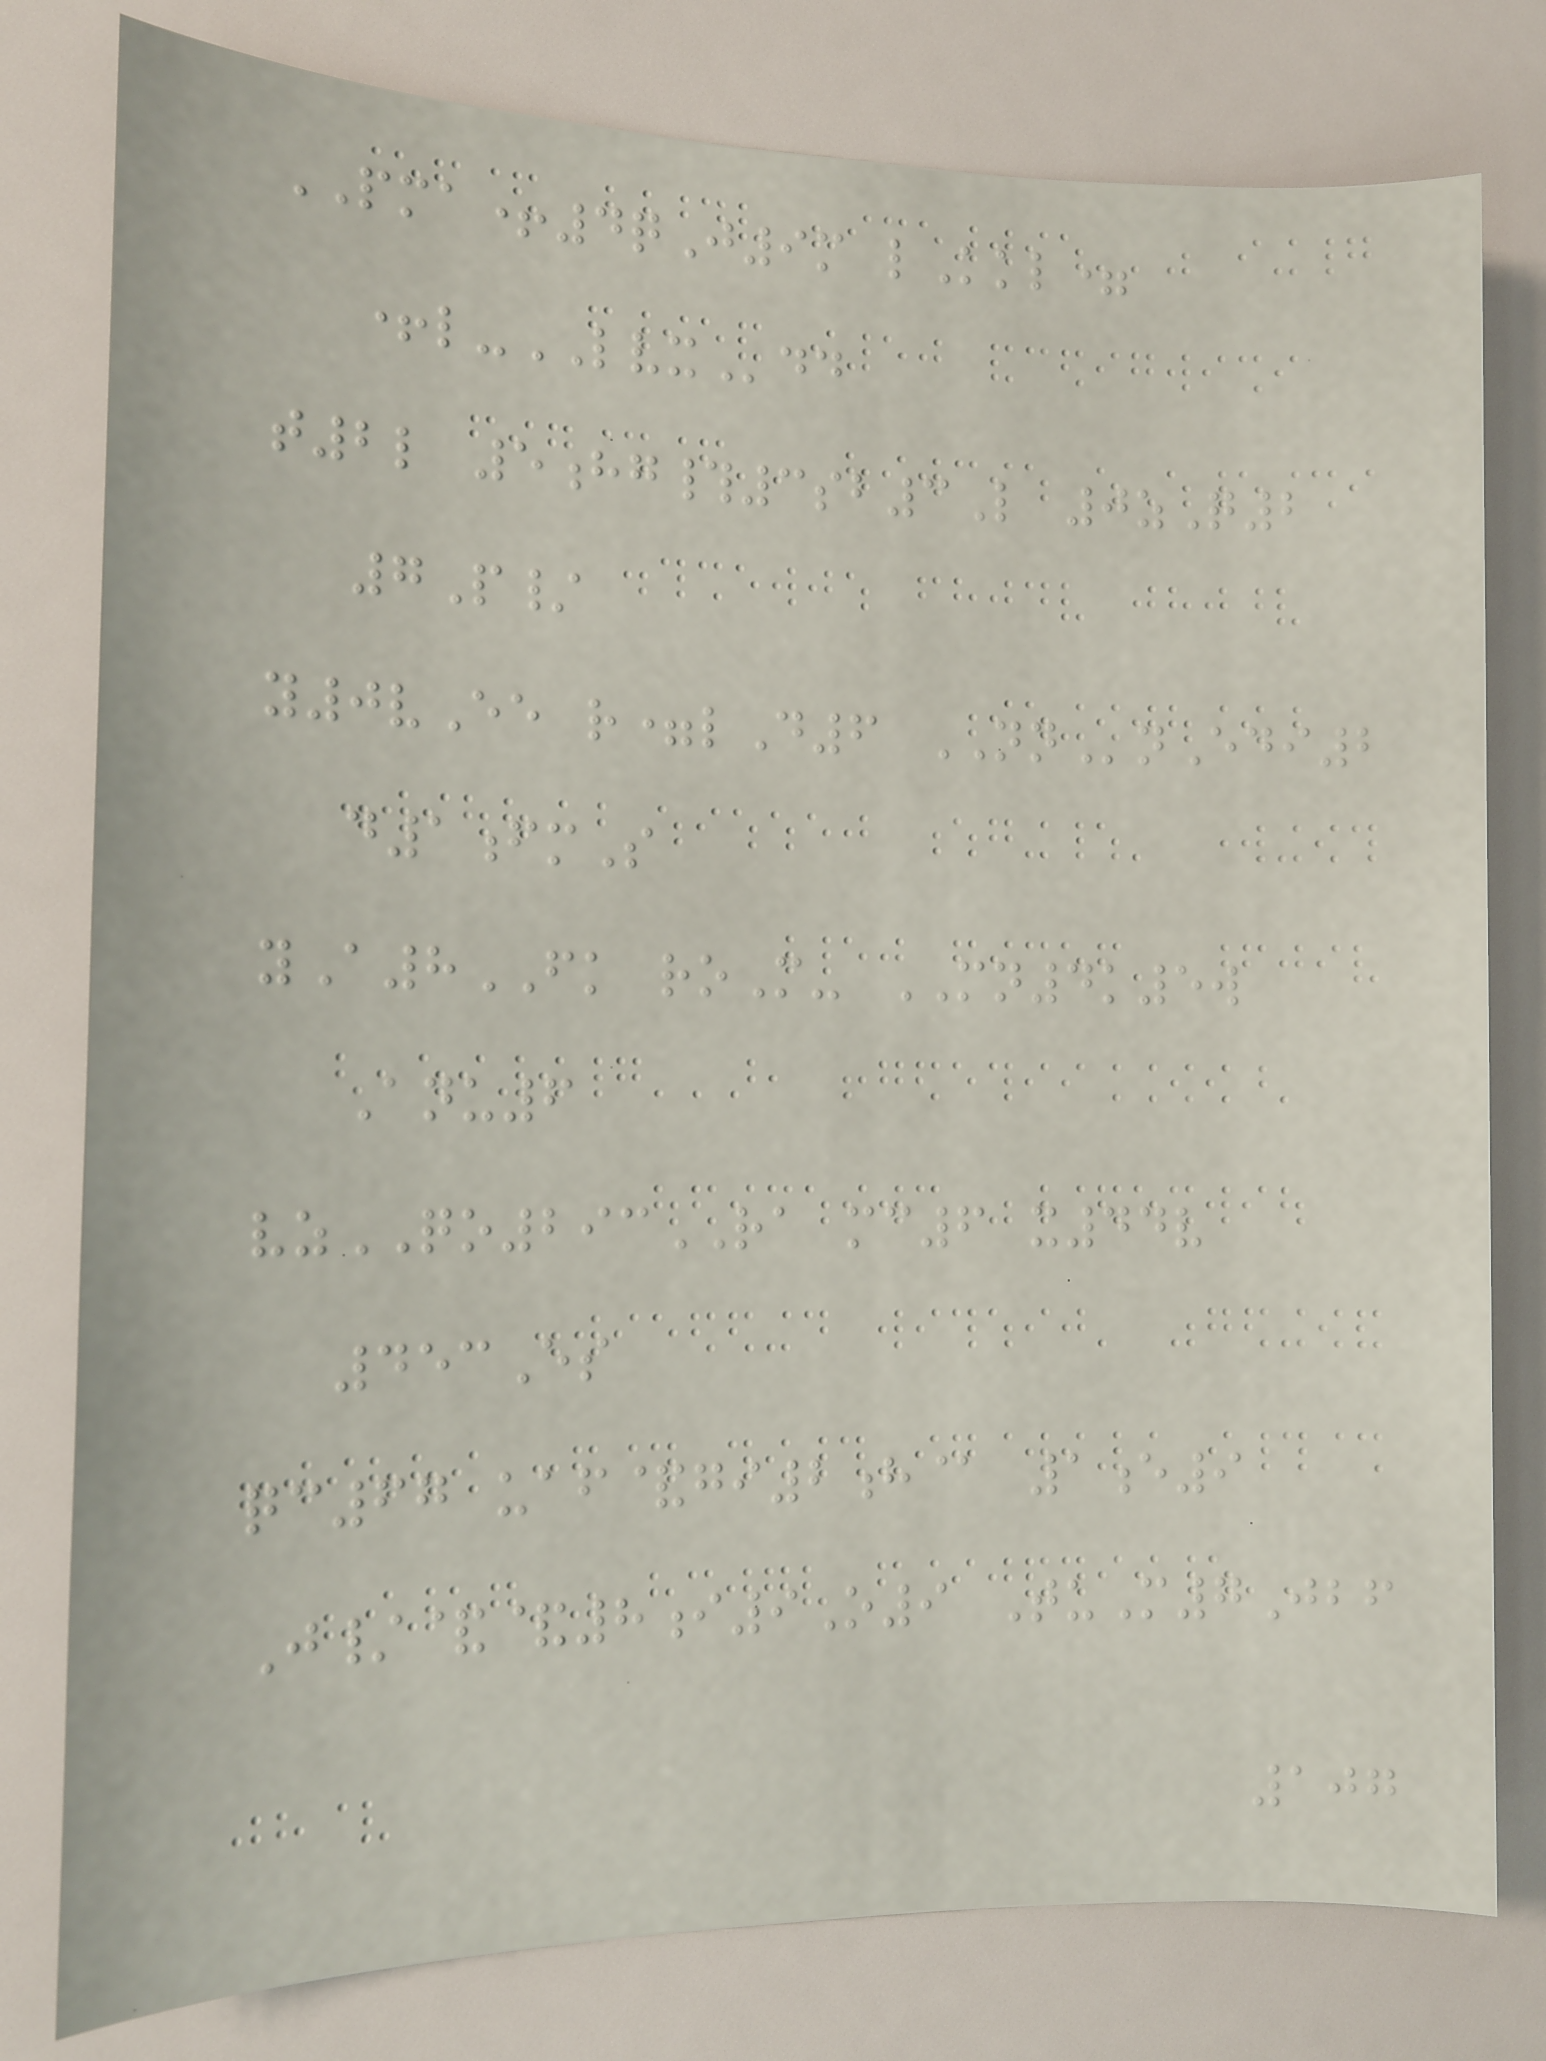PMA+4qJ9m lKkl=
+l-LVXdd
t2l 5hg#3sb3L 0zQ2
7P/
y0vEe r=lD6 NNnEdi2
d1fmS
yA8FK roM- MN4k5w
Anu6
vzQO293RA mc6 x44v
453Es
qc67 uaf&gi2h@ 1e9
J/&&8i9O9 TuM7Jbf
107
